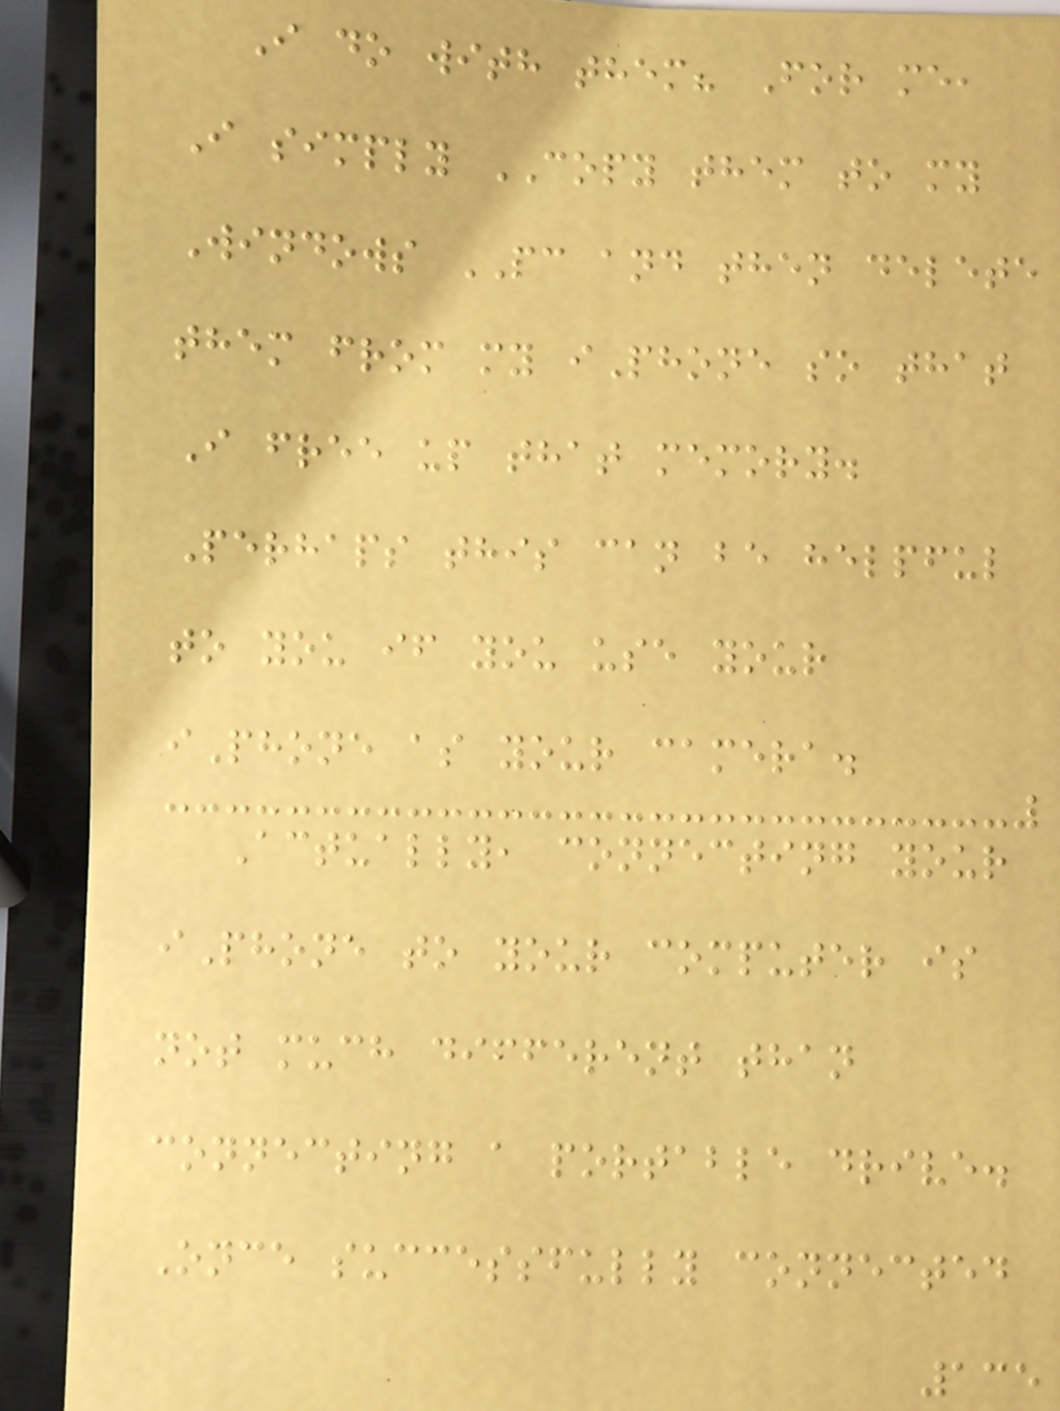I do with them? For me,
I simply COPY them to my
Windows PC and then delete
them from my iPhone so that
I free up that memory.
Perhaps this can be helpful
to you if you use your
iPhone as your camera.
Actually, connecting your
iPhone to your computer is
not much different than
connecting a portable drive.
Once successfully connected
135
